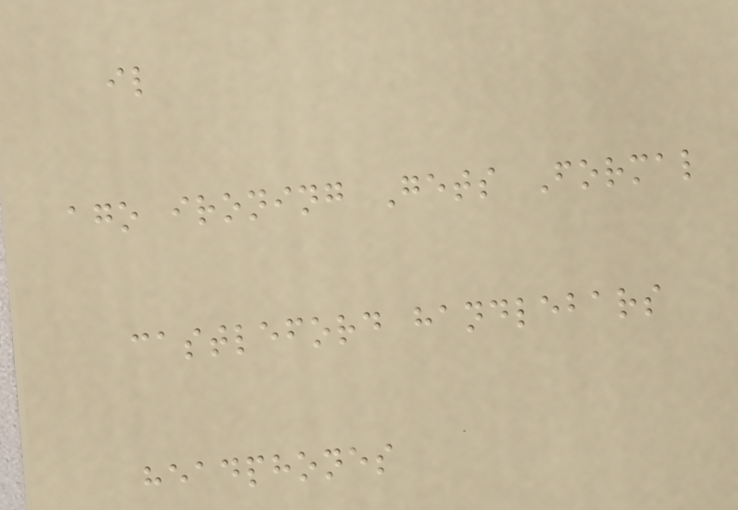il
ago ironing Gets Formal
castleford handlebars
headphones
